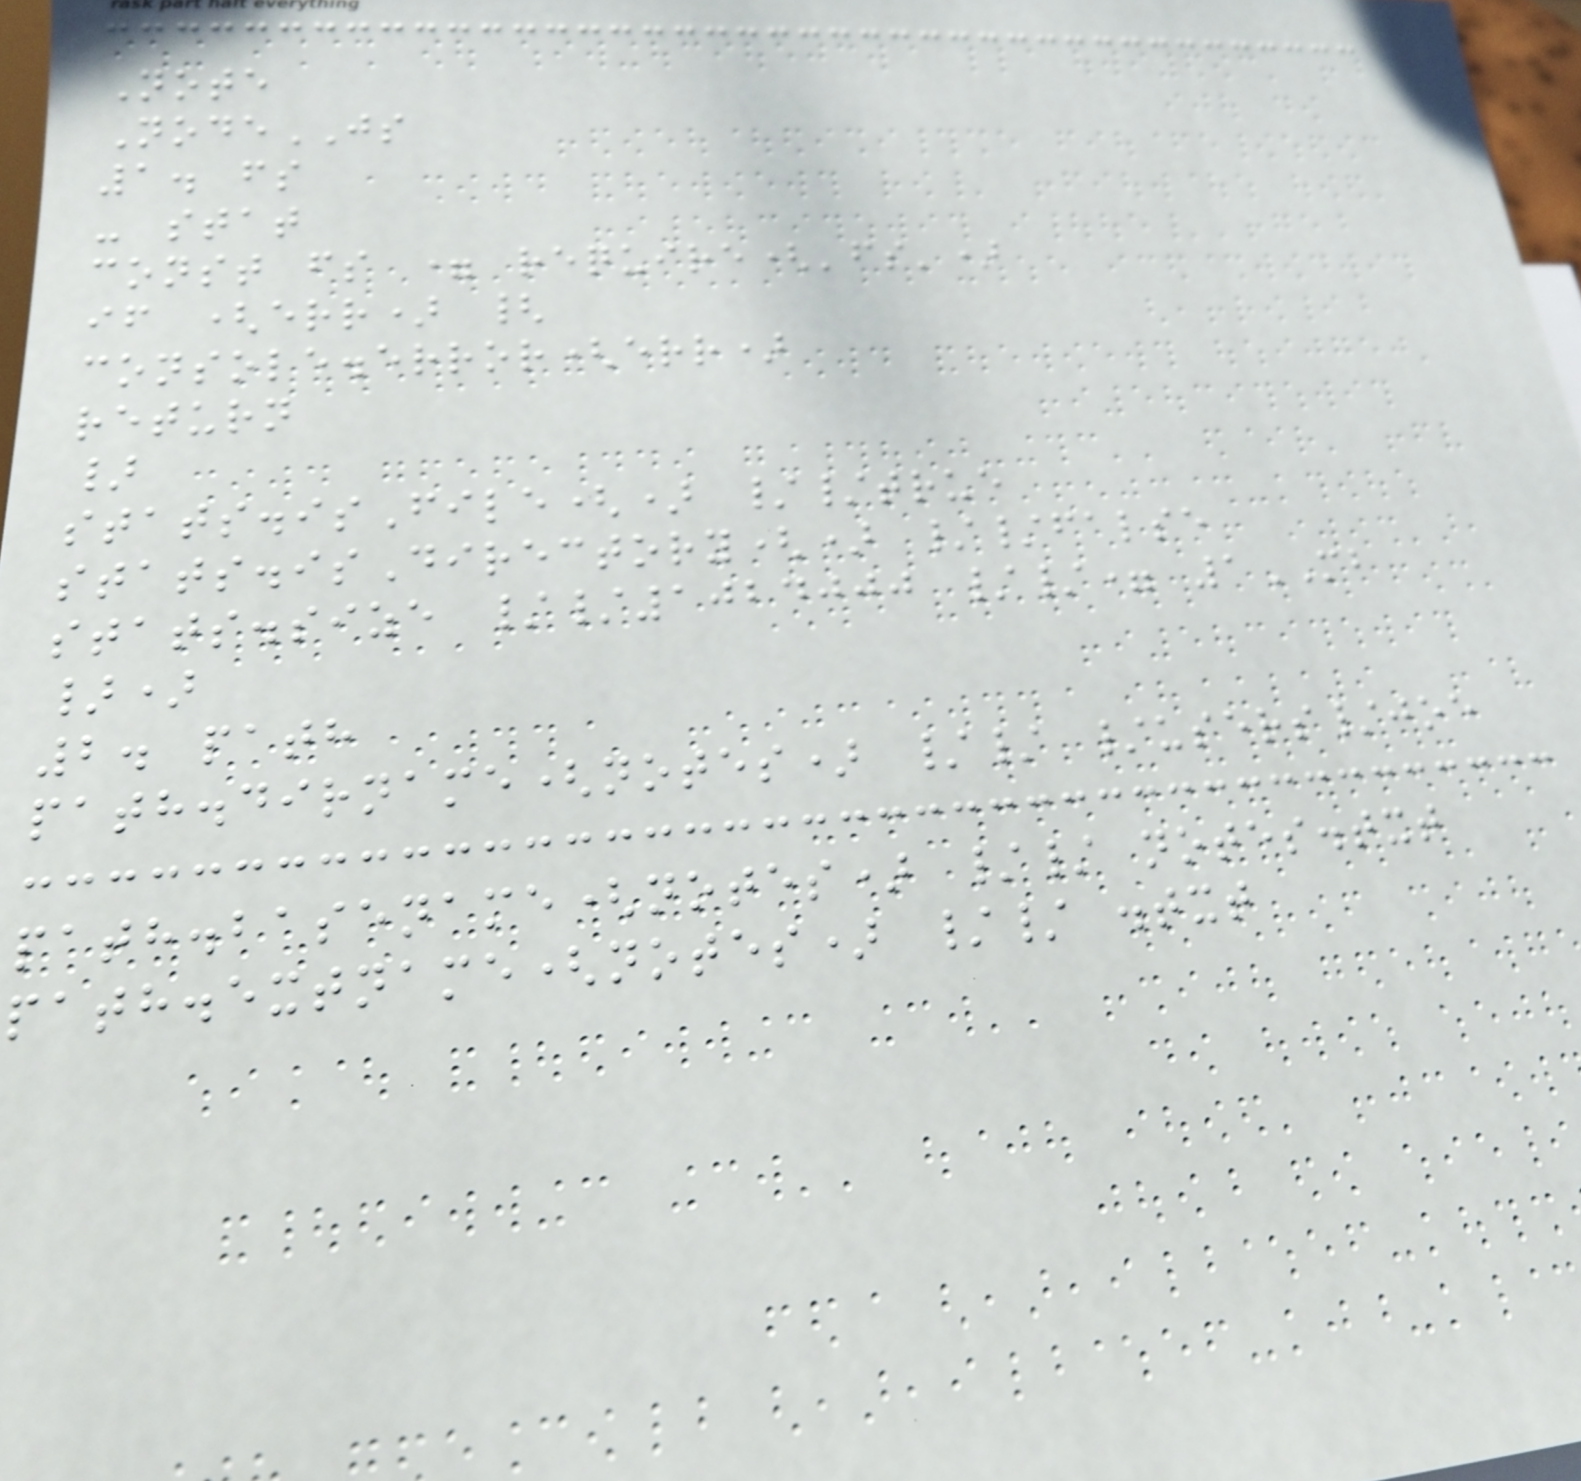Note
NodeJS
1. fs
- stat
const fs = require('fs')
if (err) {
console.error(err)
return
}
stats.isFile() //true
stats.isDirectory() //false
stats.size //1024000 //= 1MB
})
2. path
path.dirname(notes) // /users/joe
path.basename(notes) // notes.txt
path.extname(notes) // .txt
